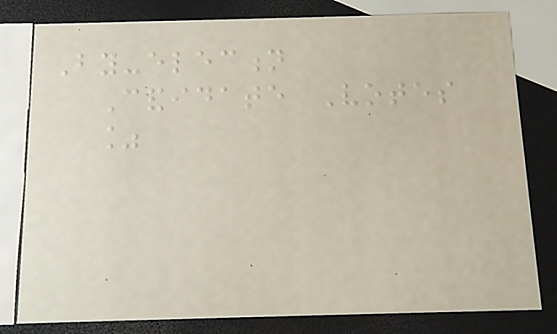By-election
Candidate Votes
%
